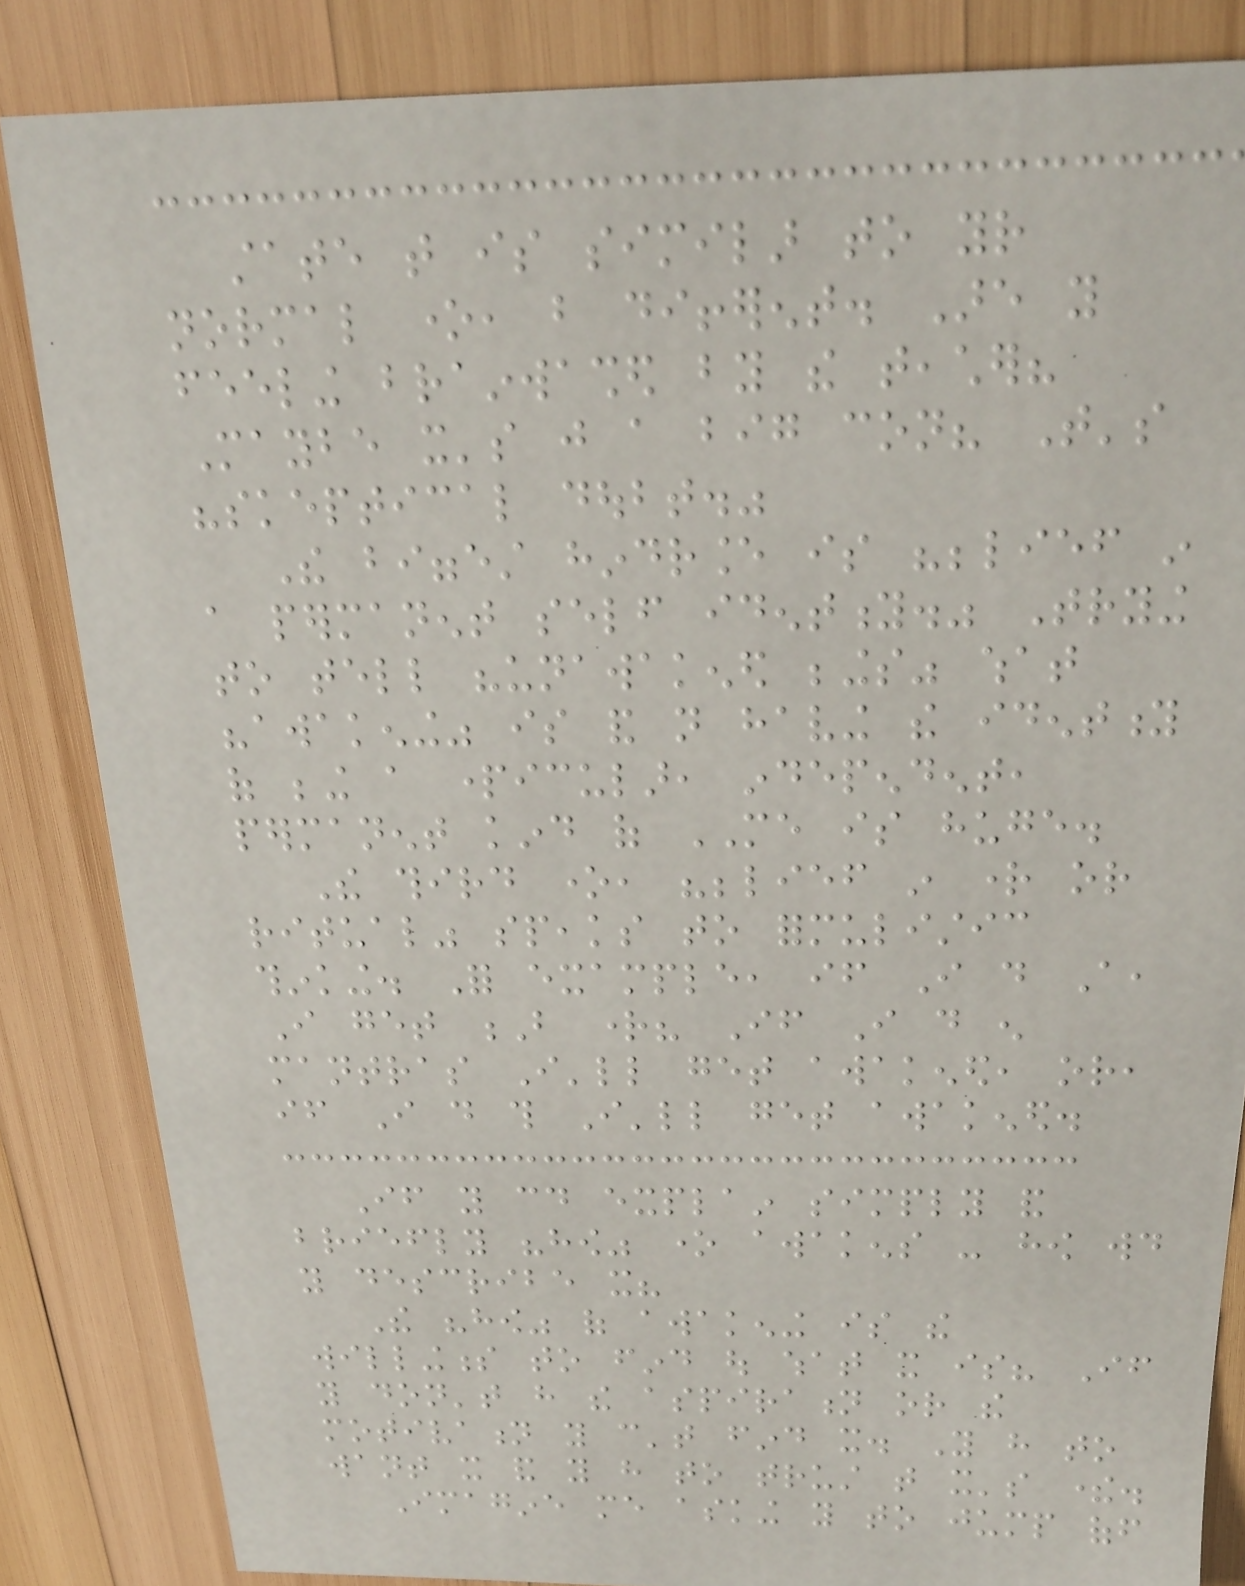state that is similar to your
normal one, but different. Are you
feeling brainwashed by the teacher?
Maybe it's just a big con? That's
"skeptical doubt."
The biggest hindrance is "belief in
a permanent self identity." Trying
to tell "unawakened beings" what
"awakening" is and not having the identity
of being a particular, independent,
permanent kind of ME is huge.
The third one, "belief in right or
ritual" speaks to formulistic
thinking. For example, if I do A,
I get B right? If I do enough
mantras I'll get awakened, or,
if I do this I'll get awakened.
If you could explain simply and
briefly "how" one awakens - how would
you describe it?
The "how" of awakening is the
willingness to find out what it is? If
you don't have the aspiration or the
motivation you can't find it. You have to
want it and you have to trust that it's there.
Imagine me asking you to jump off
